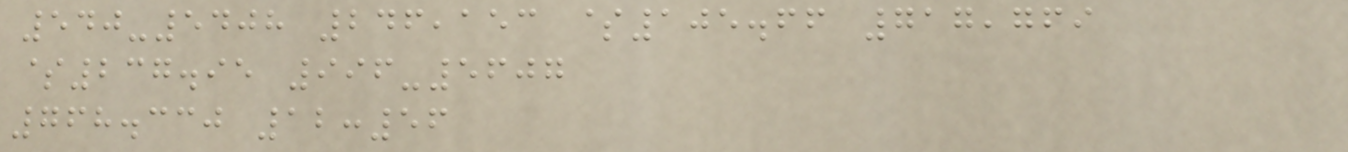540-5408 246,153 $105.66 717,769
$237.95 996-5607
768.330 12:56
